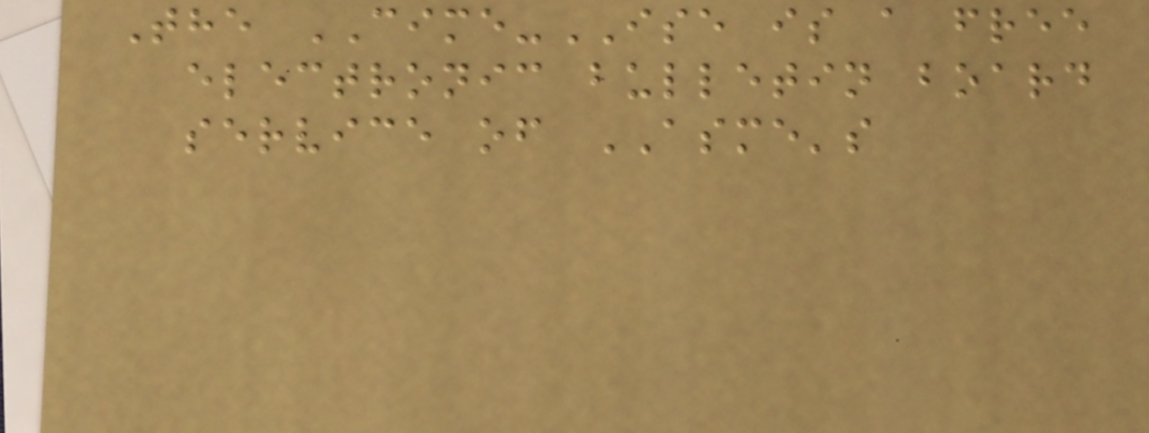The CIME-ISE is a free
electronic bulletin board
service of ASME's
